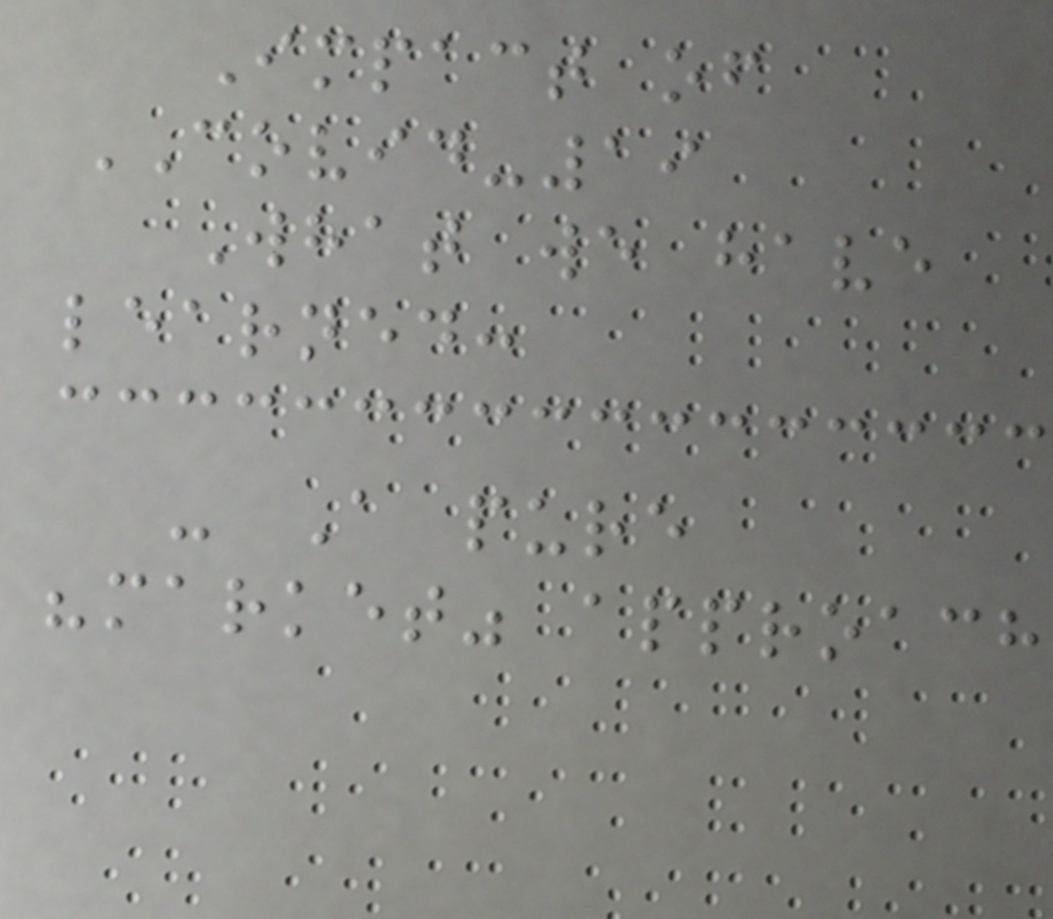Impact of
COVID-19
What we have
learned:
- A pure
"market" approach
